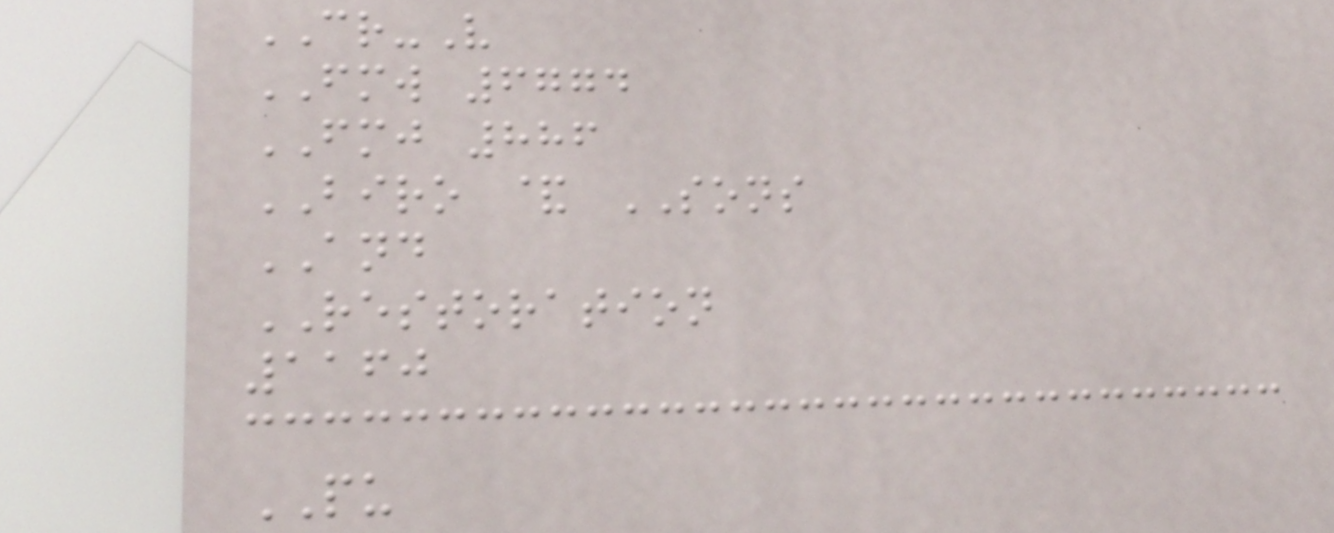CR-V
FMW 6774
FMJ 886
BIRO & SONS
AND
RESTORATION
1160
PU
